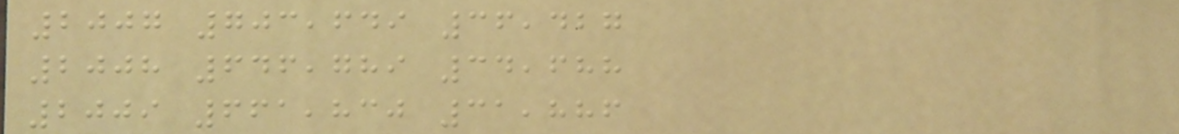2007 703,649 36,427
2008 646,789 34,688
2009 661,830 31,886
